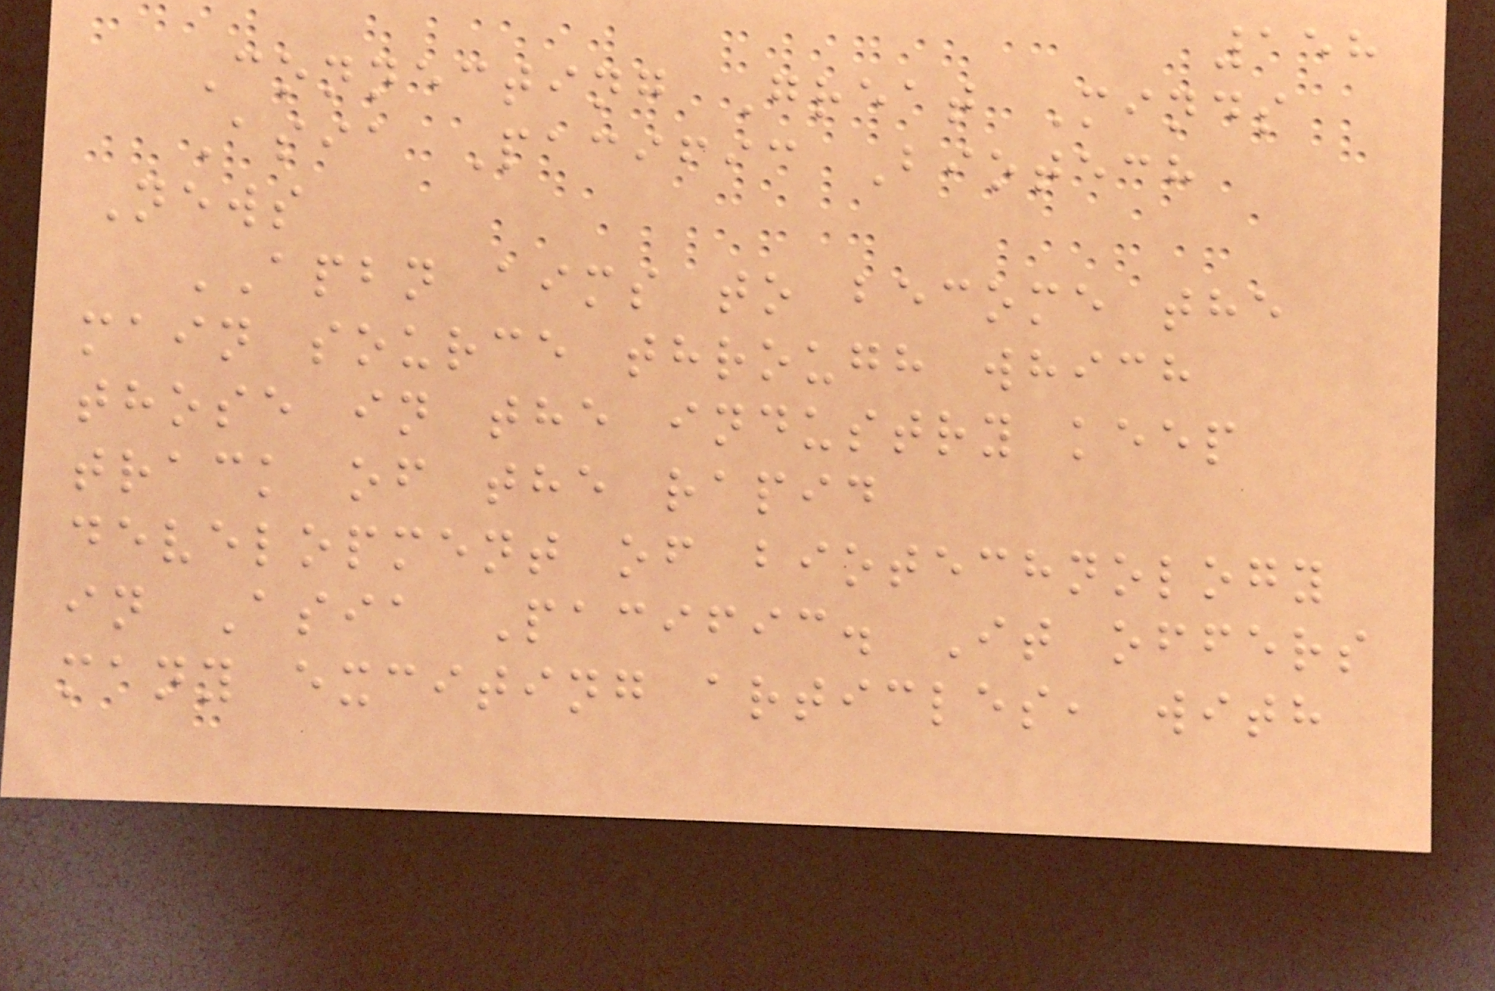158
Connecting Great Minds
Asia Pacific Biotech
News
APBN aims to become the
main source through which
those in the industry keep
track of the rapid
development of biotechnology
in Asia Pacific. It offers
many exciting articles, with
